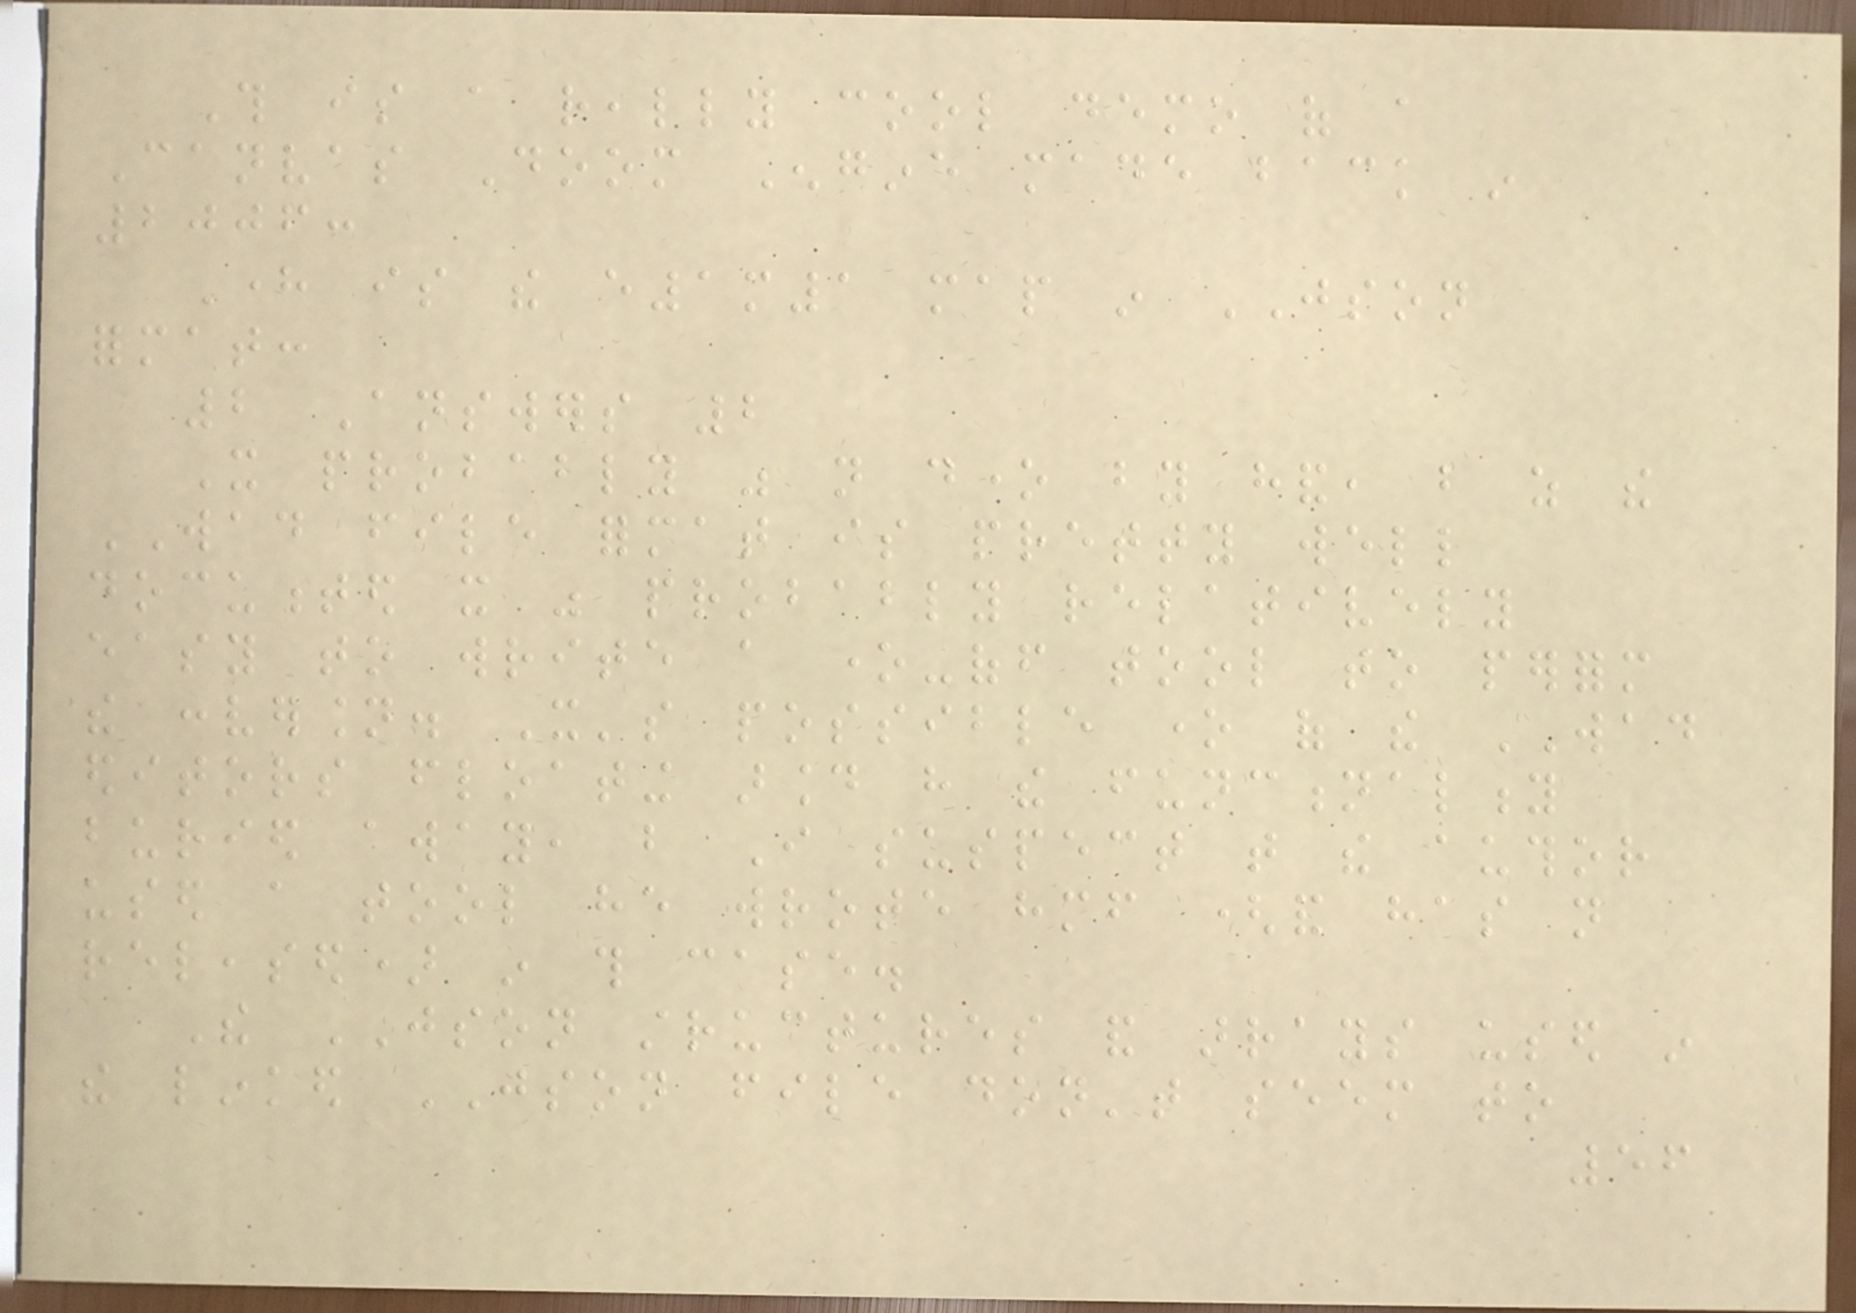This is a really cool demo of a
Canvas Doom Engine made back in
2006:
Here is the e1m1 map in JSON
format:
2 Answers 2
It probably was not done by hand, but as the
WAD file format is pretty well
documented it was probably relatively
easy to write a one-off tool to perform
the conversion. It's possible one of the WAD
editors floating around have the functionality
buried away, but I suspect that the author
used a tool he wrote himself (and has not
released) in this case.
The JSON structures and arrays used in
the linked JSON file don't seem to
56
